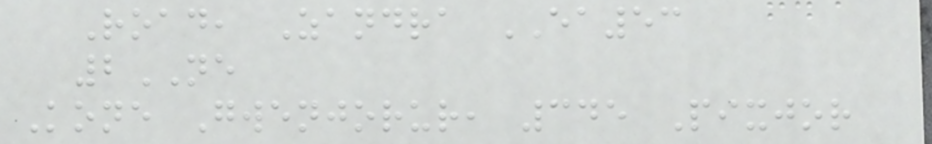Road, Zandra EA53
2NE
Kone Gwenjorur, 345 Pixjor
